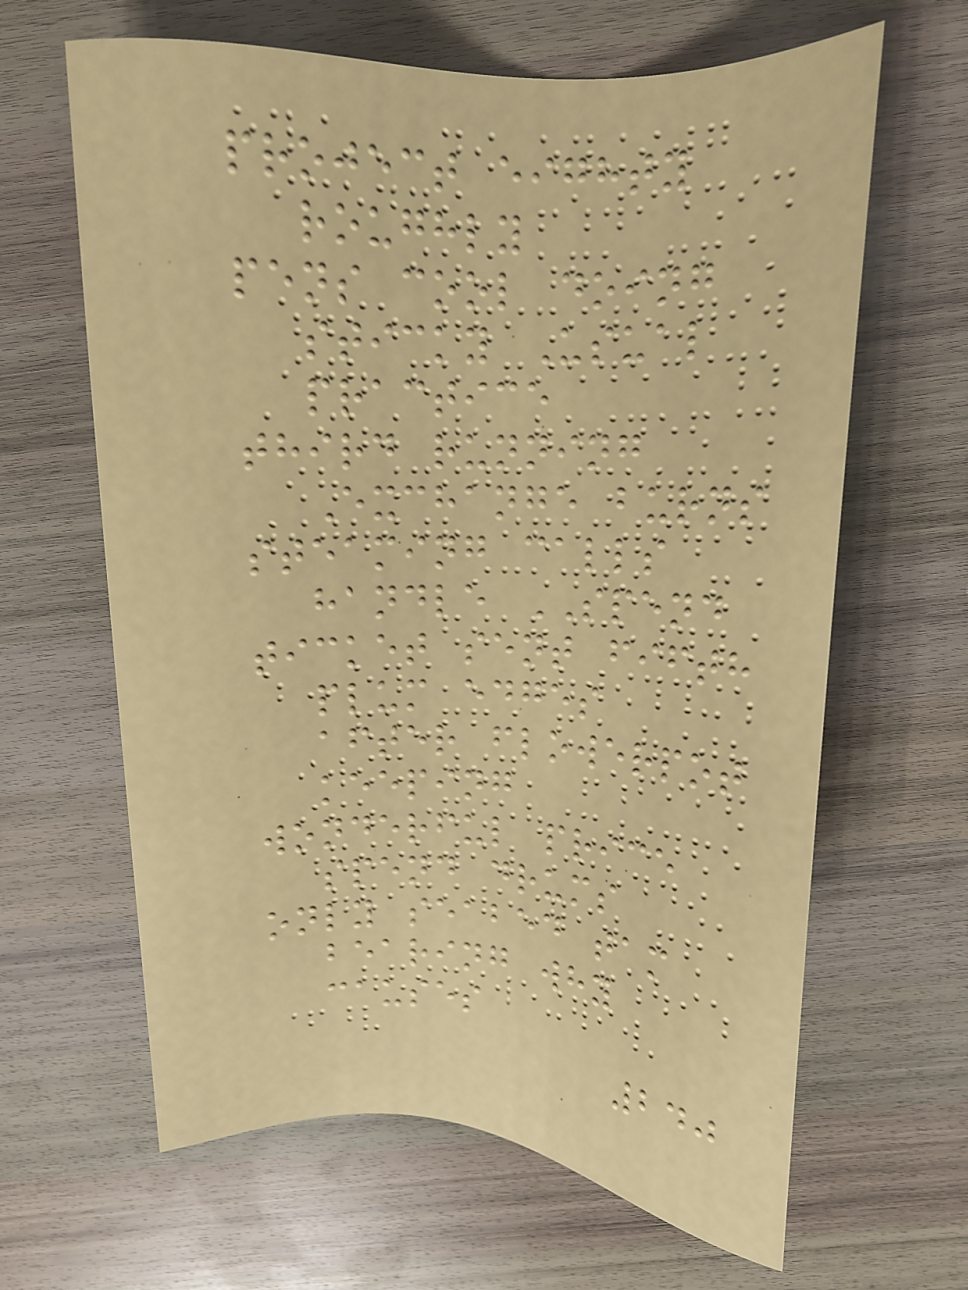project eighty
roughly
pens cool doing
sticky Usual
practice
third running
Exchange burns
steaming calls
handle SPEND
ticket sent fifth
plum edges
after flowerpot
keeping
wonderful price
spend drums
only seabed tam
bearing why
causes
240
